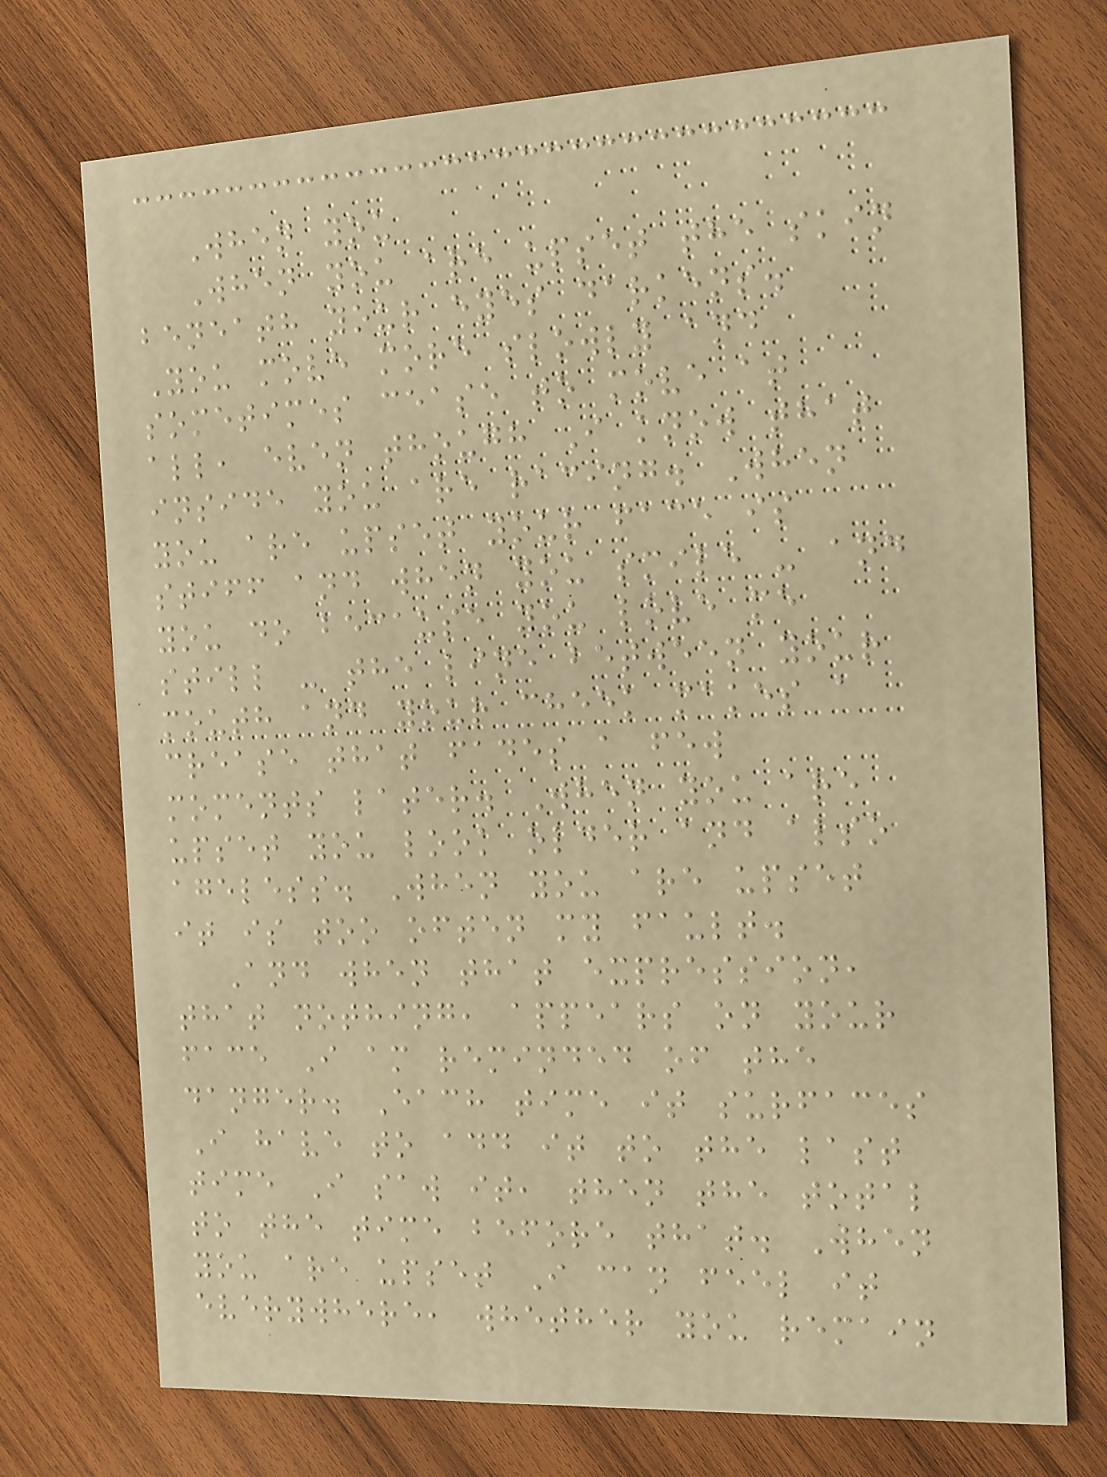When you
When you are upset the skin
beneath your eyes darkens.
You move more slowly and
sometimes cease to move at
all, even though I know that
inside you are racing. When
you are upset your face is
stiff and when you smile - and
you do because you love me
still - the line between your
mouth and your cheek makes a
crease that fades a few
moments later. When you are
upset you look older and also
ageless. When you are upset
it is too often my fault.
And when that expression,
that nothing, appears on your
face I am reminded of the
danger. Each time it surfaces
I have to add it to the last
time I saw it, then the total
to the time before that. When
you are upset I can feel it
everywhere, whether you remain
